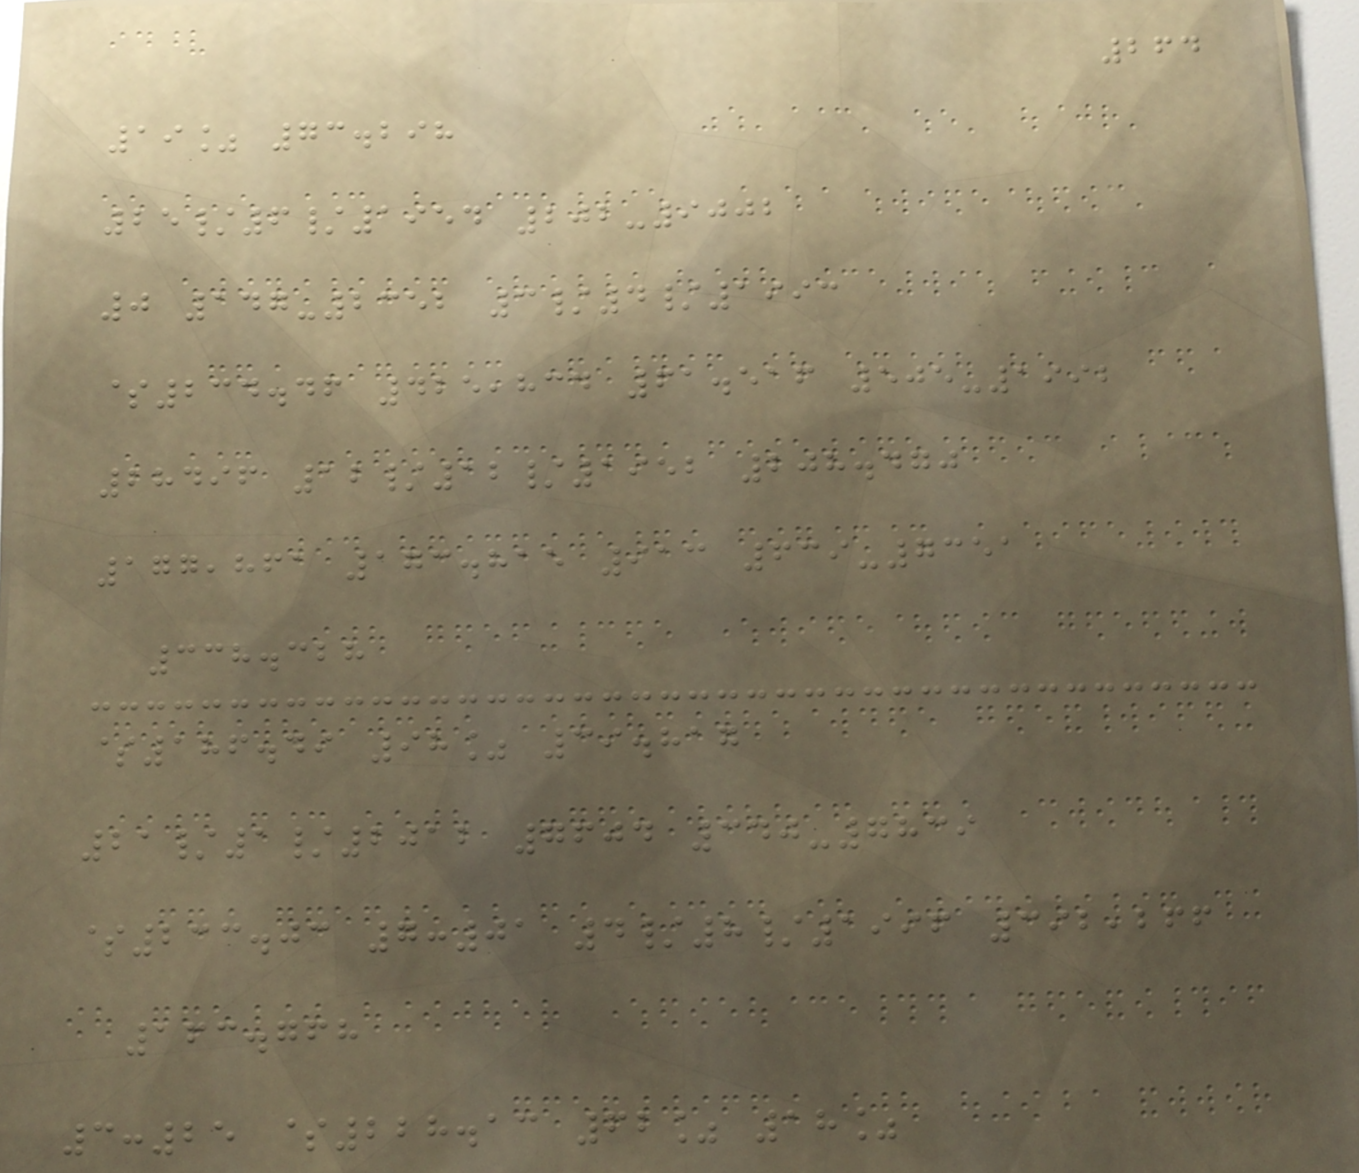264
19% 73.298
25/6/1954 202-9002
0 147-2352 3/4/1993
$234.46 425,834 61.516 505-1992
28496 12/12/1952 208.470
177,861 173.815 913 639-7351
338.328
$186.49 98% 39.817
21/1/2012 7604 340-7839
$233.03 7:01 4/8/1996 392,266
163.768
3:25 $228.13 62% 18%
